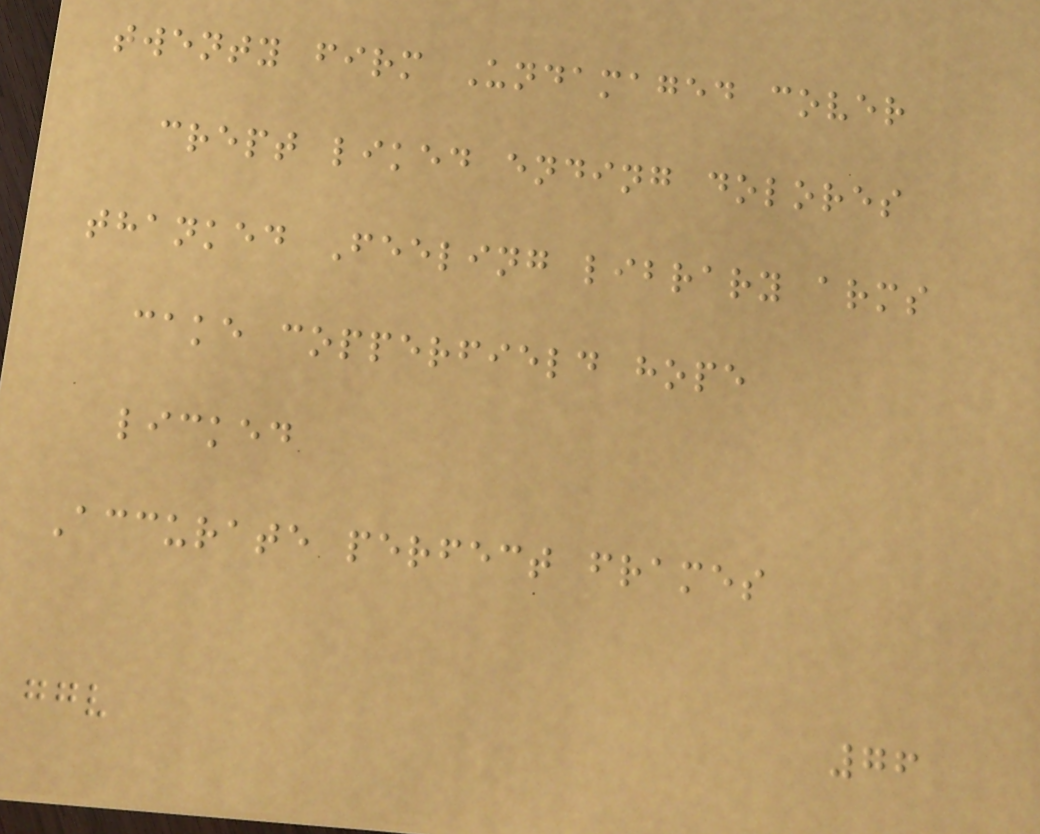twenty firm Undamaged cover
crept liked ending dolores
thanked Feeling library arms
cake copperfield hope
licked
Accurate perfect frames
76
